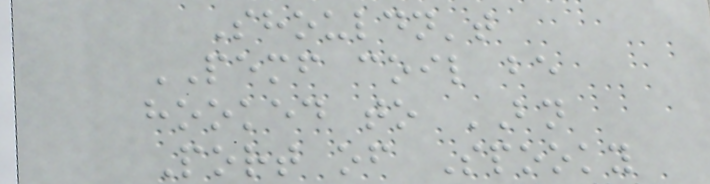Shouldn't
PEMF coil be
hooked to BN
Port of Spooky
